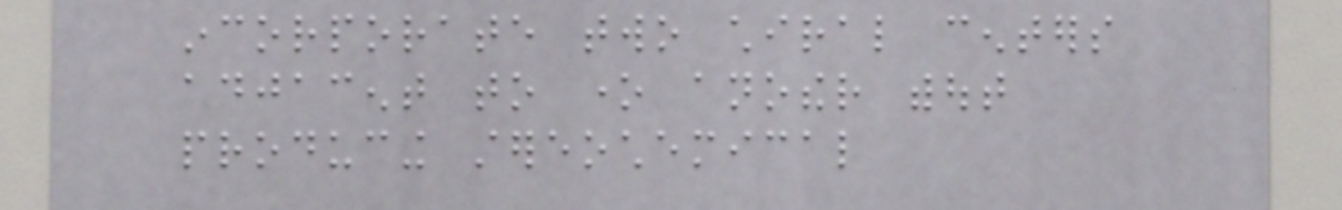incorporate two chiral centers
adjacent to one another without
producing stereochemical
